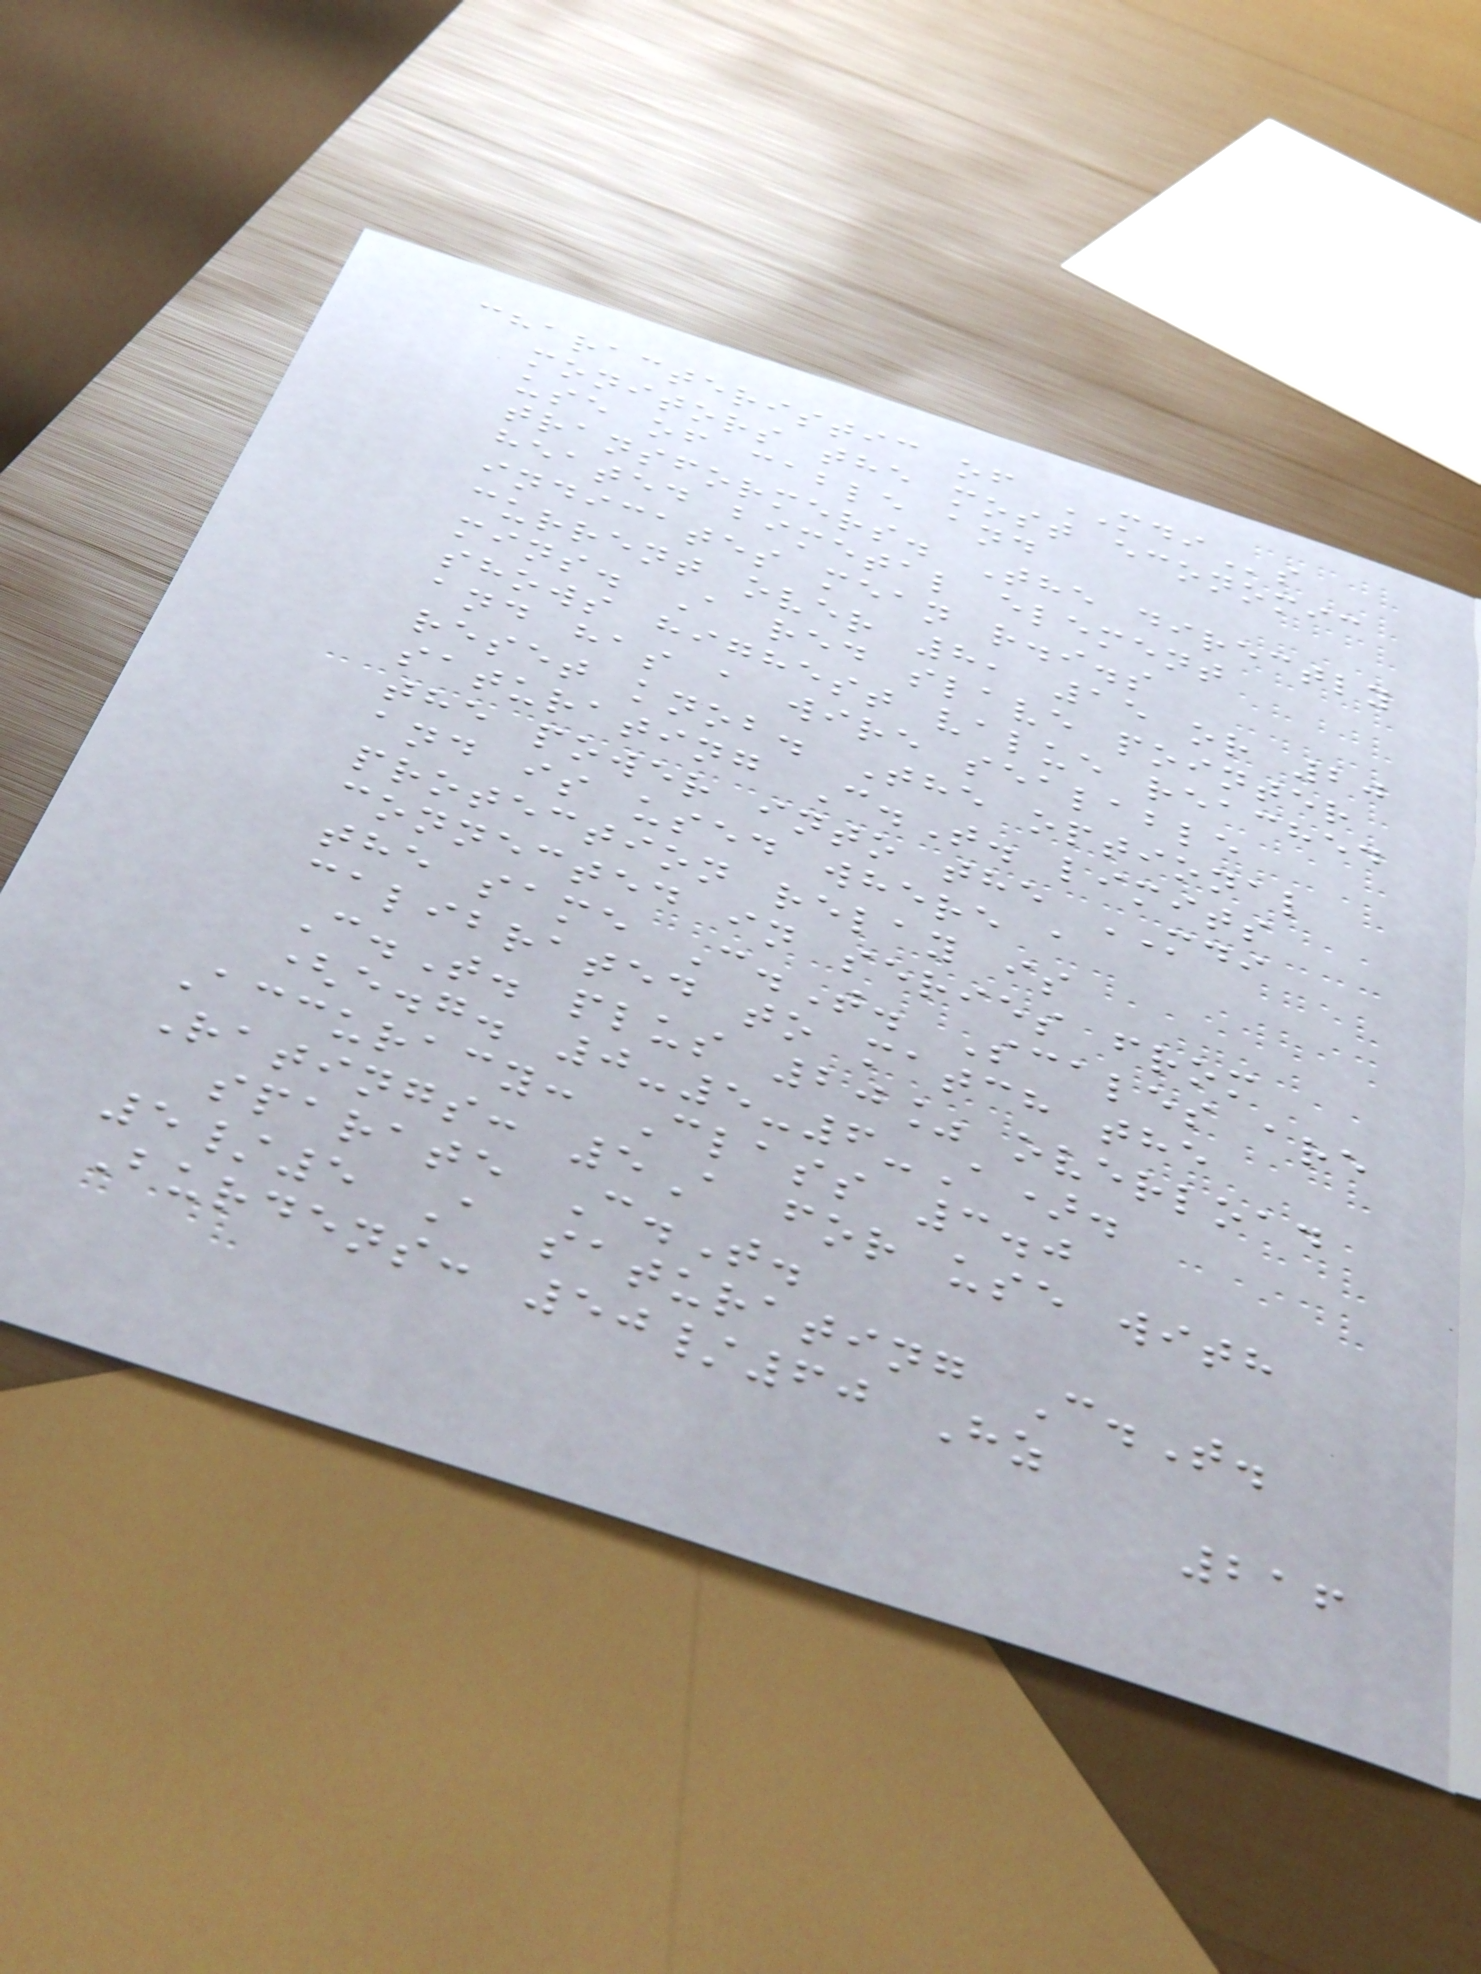characteristic of MDIs
monitors the most economic
use of cable and
transformers. The directly
heated bimetal element
indicates mean r.i.s
current over 8, 15 or 20
mins. A red slave pointer
shows highest value reached
and has a wire sealable
reset knob. The optional
saturating C.T. limits
the power into the MDI
and is used where a
protection relay is
connected in series from
the same C.T. Scales are
calibrated to match the
C.T. plus 20% overload
(e.g. 0-5-6-A).
Accuracy: Class 3.0
Ratings: 5A for use with
sparate C.T.
5/5 A saturating C.T.
Burdens: 50/60 Hz
216
